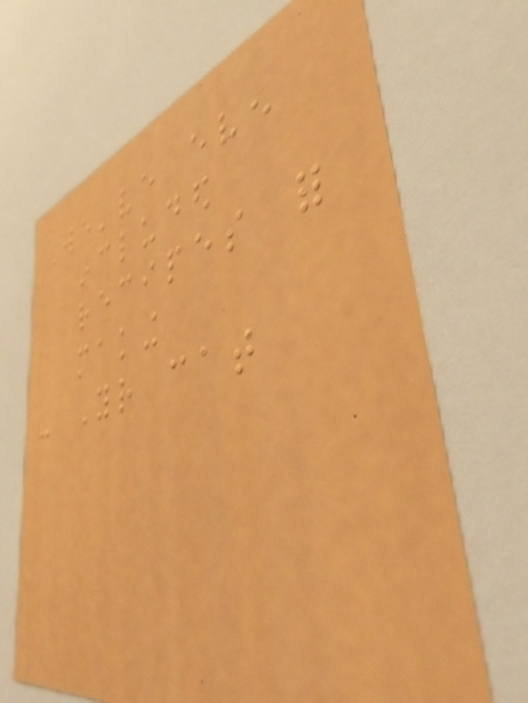We've even
included
recipes for
making
- Your cat
